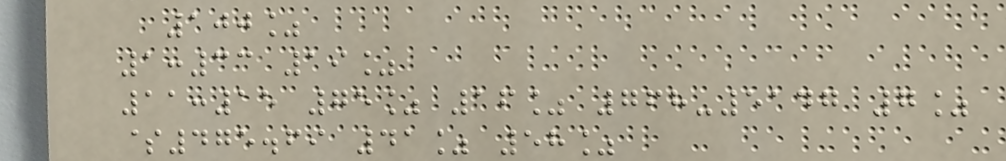100%
1:33 19%
11:15 75% 16% 768-5147 7%
$475.69 41% 58%
